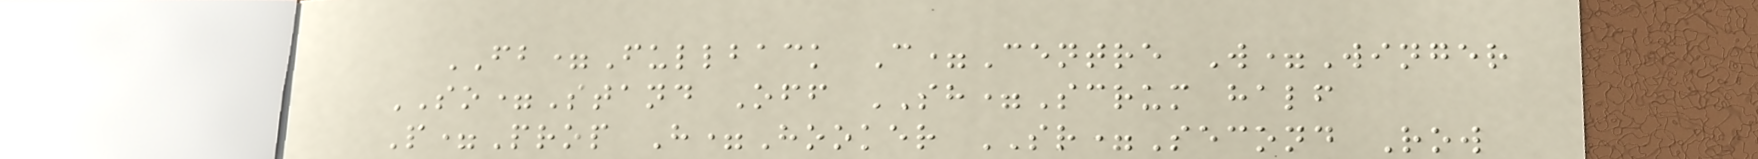FB=Fullback C=Centre W=Winger
SO=Stand Off SH=Scrum half
P=Prop H=Hooker SR=Second Row
